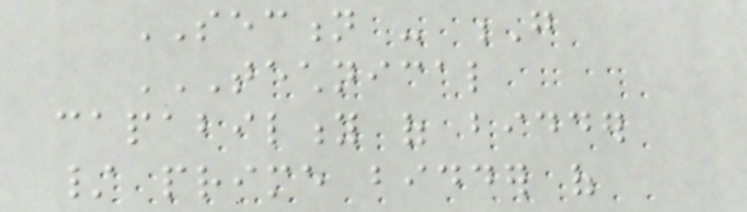SECTION - G
TECHNICAL
CAPABILITY OF BIDDER
/ PRIME BIDDER OF
